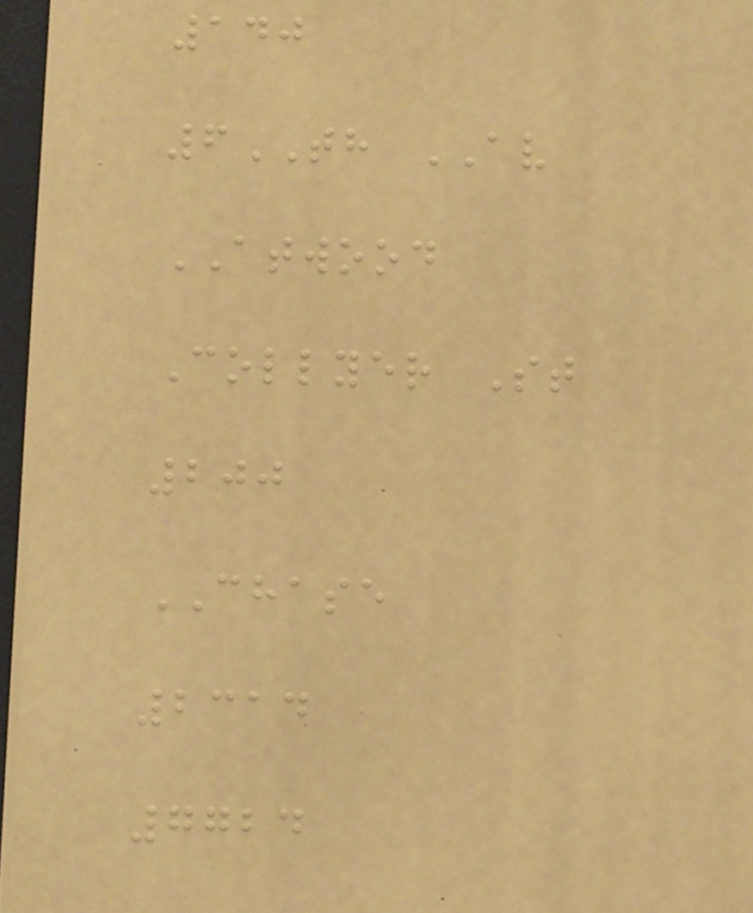140
6TH AV
ATWOOD
Collyer St
200
CHASE
2314
7724
